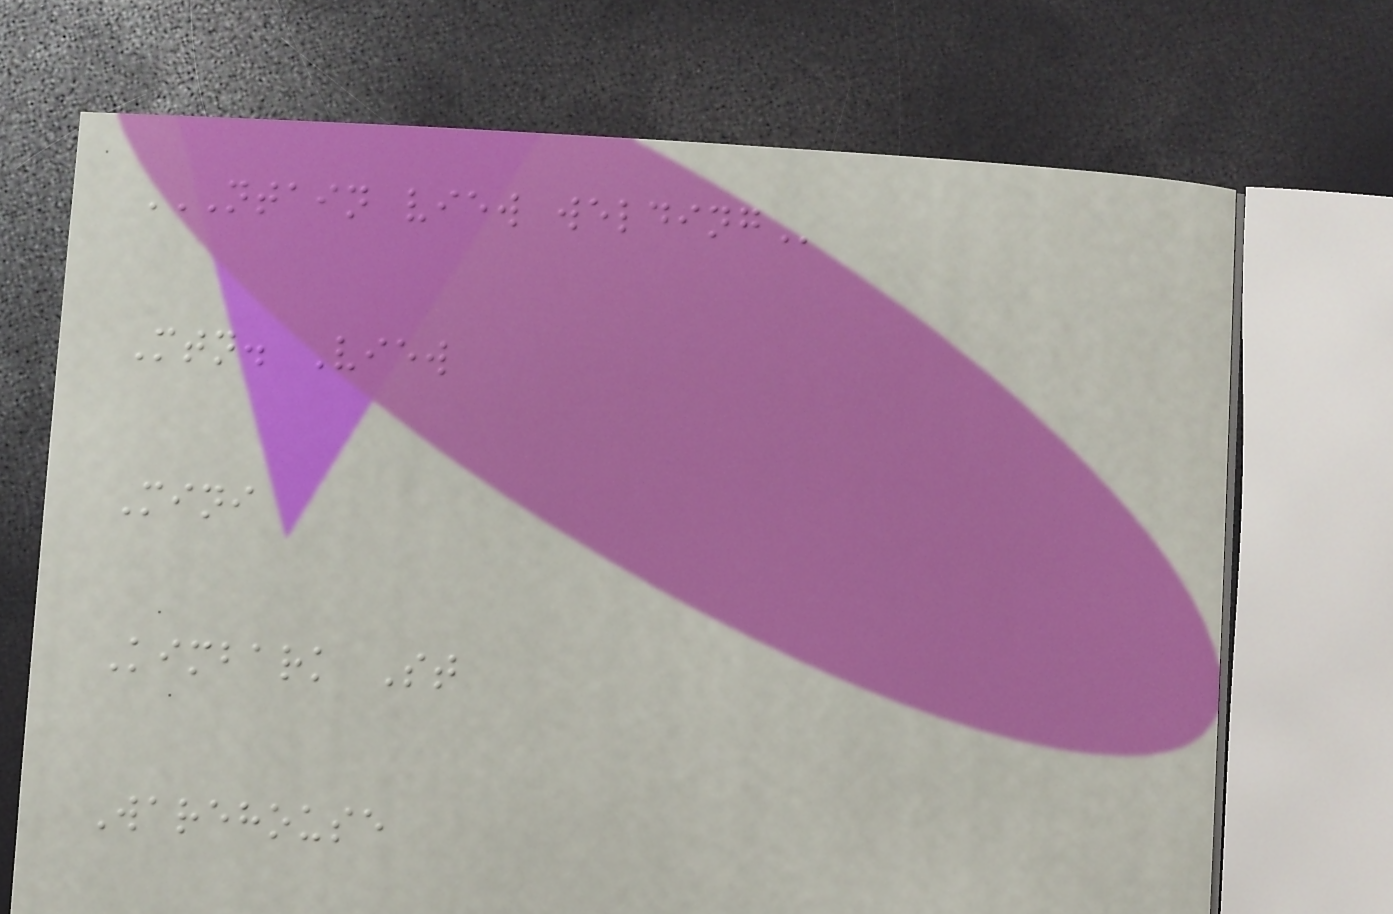NTAIN VIEW WELDING
Mtn. View
Mini
Kimbark St
Warehouse
